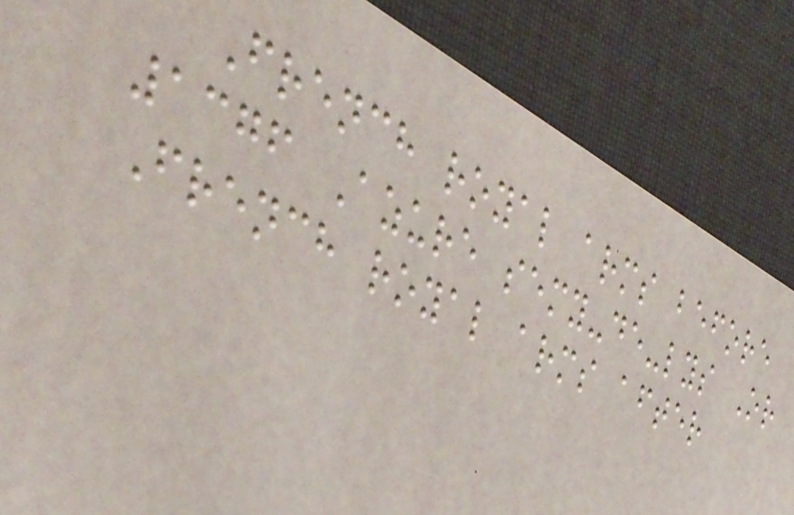French royal arms before
1376 Azure semy-de-lys Or
French royal arms after
